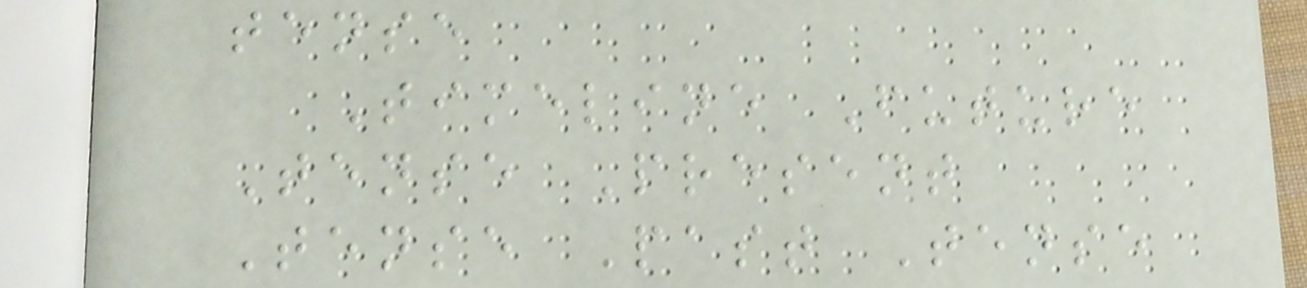tense
Timeline Future
Tense Present
Tense Past Tense
